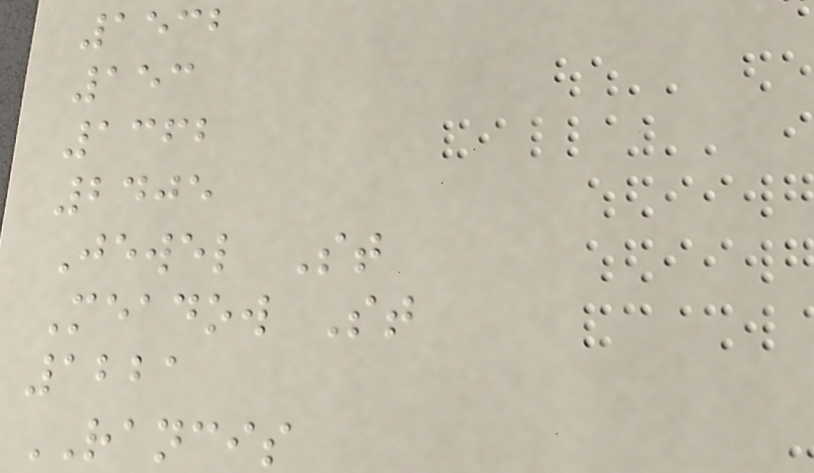1532
153
1362
2405
Jewel St
Meadow St
1221
RANCIS
